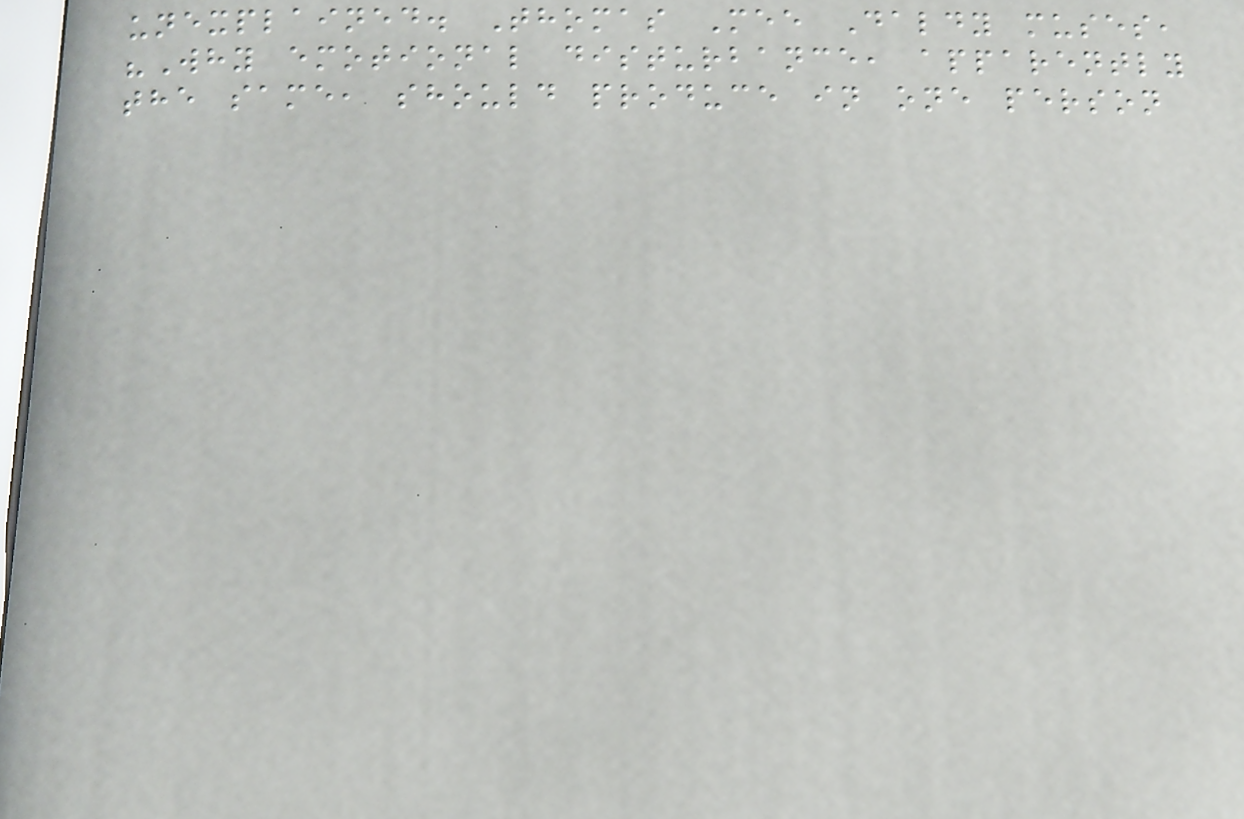unexplained. Thomas Mee Daldy muses,
"Why emotional disturbance, apparently
the same, should produce in one person
